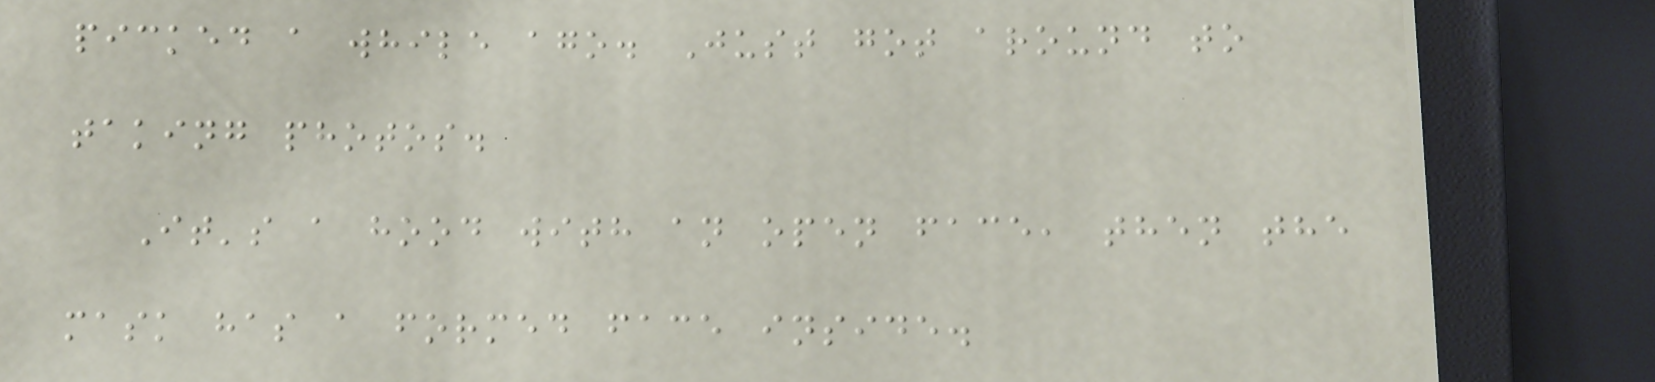picked a while ago. Just got around to
taking photos.
It's a hood with an open face, then the
mask has a formed face inside.
